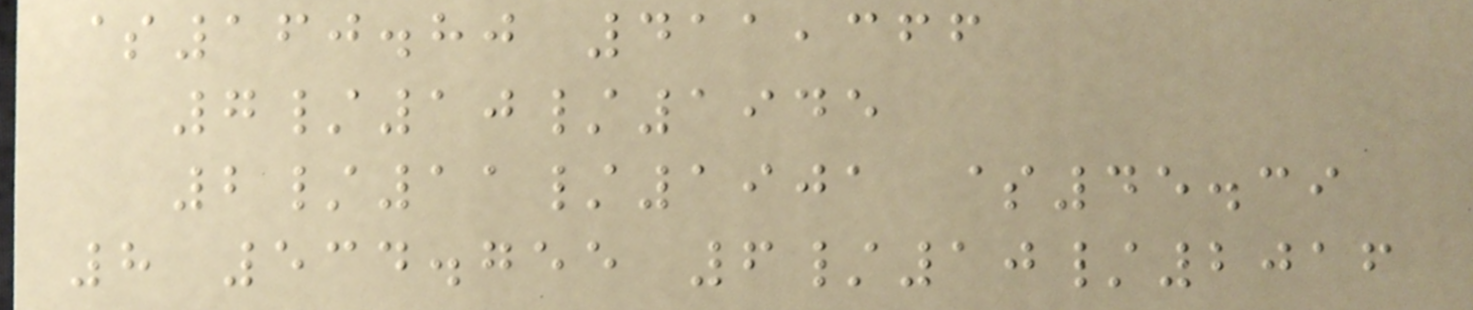$160.80 411,366
7/10/1945
2/11/1901 $45.39
8 534.755 6/10/2016
